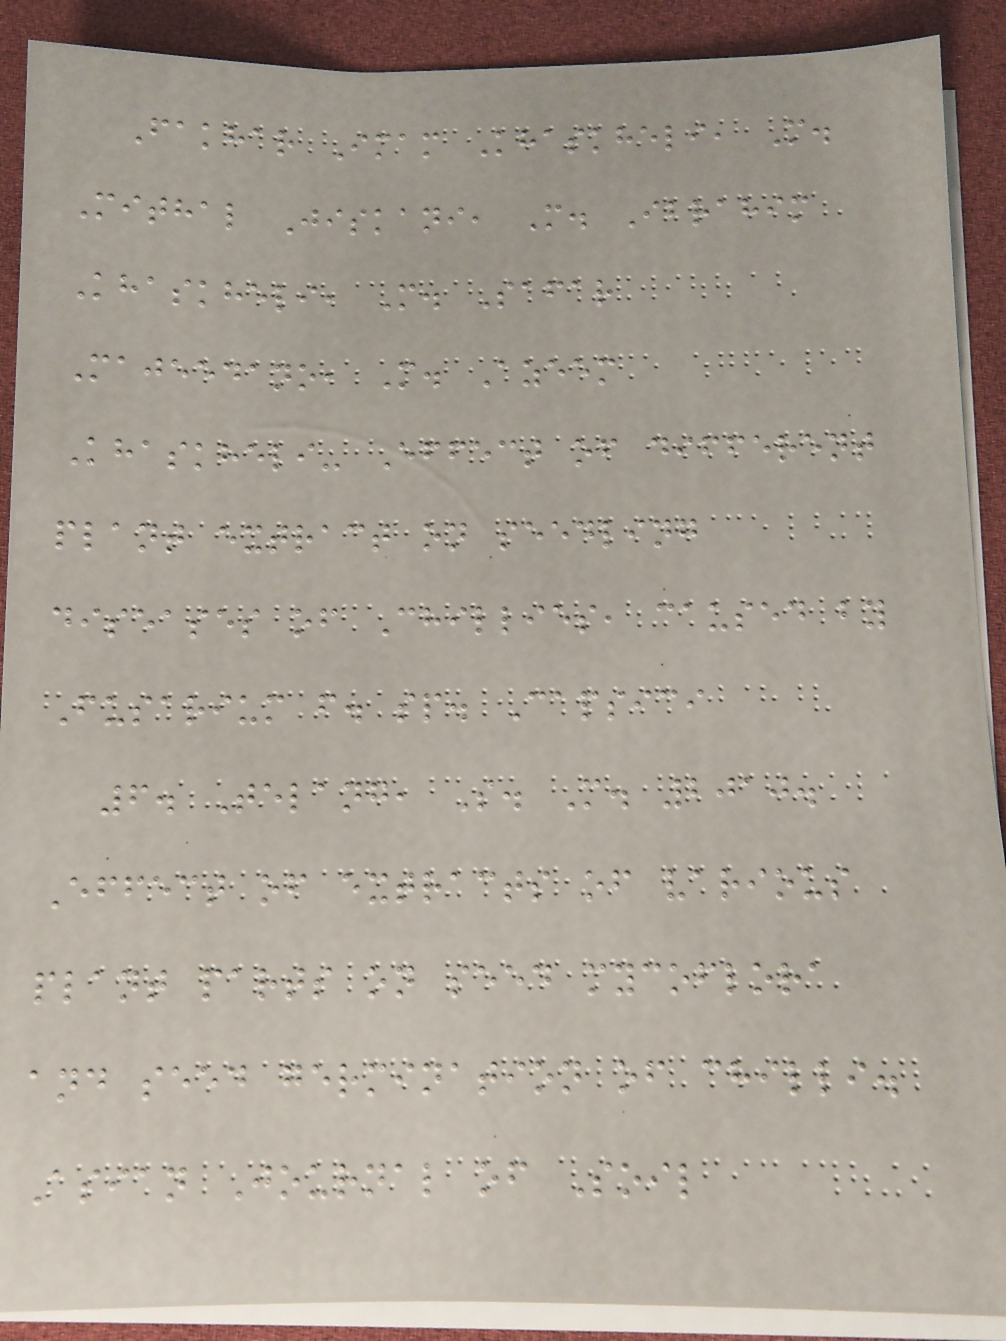Fakhar Imam Khaskheli, M.
Mithal Jiskani, M. Ibrahim
Khaskheli, M. Safar
Majeedano, M. Azeem
Khaskheli- Effect of different
plant extract on seedling
diseases of Chillies, caused by
Fusarium f. sp. Capsici
6. Telang, S. M. 2010.
Effect of extracts of various
plant parts on seed mycoflora
and seed germination of chilli.
Asian Journal of Soil
